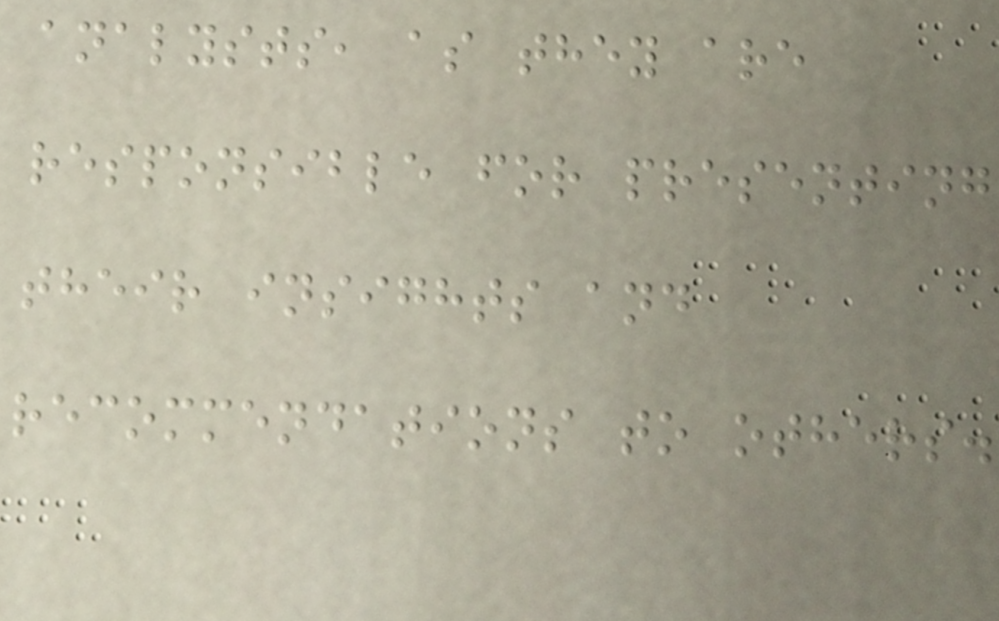analysts, as they are
responsible for presenting
their insights and
recommendations to others.
